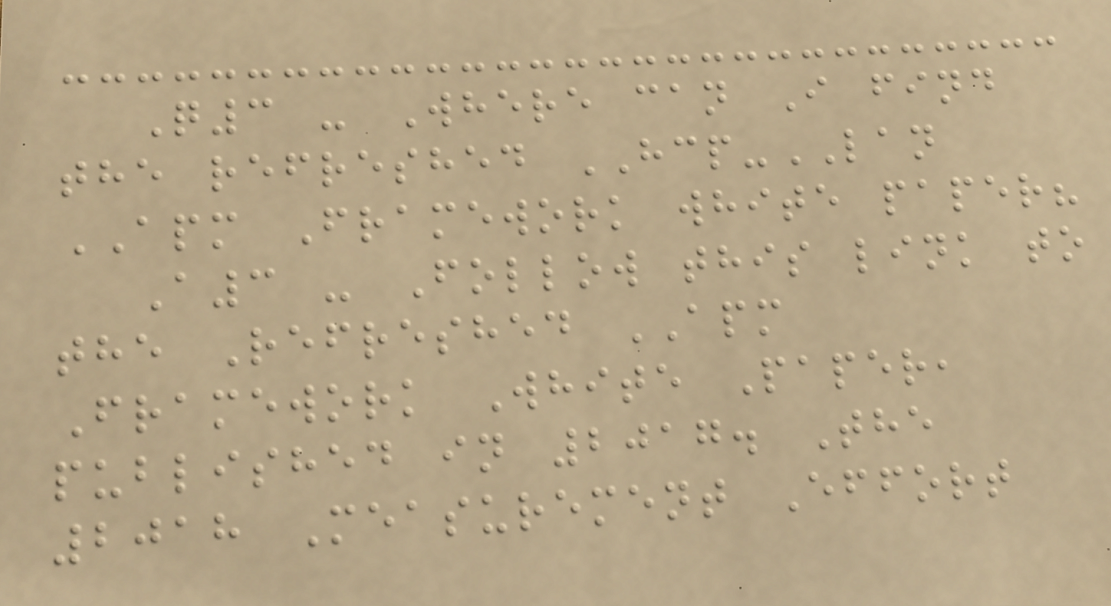Q3 - Where can I find
the refreshed HCP-LAN
APM Framework white paper?
A3 - Follow this link to
the Refreshed APM
Framework White Paper,
published in 2017. The
2018 Measurement Effort
